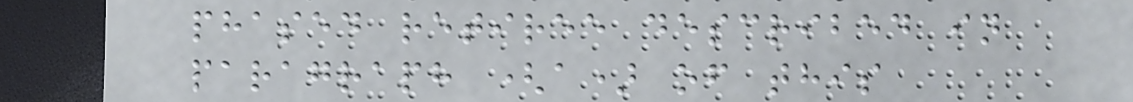phased retiree described in
paragraph (a) of this
